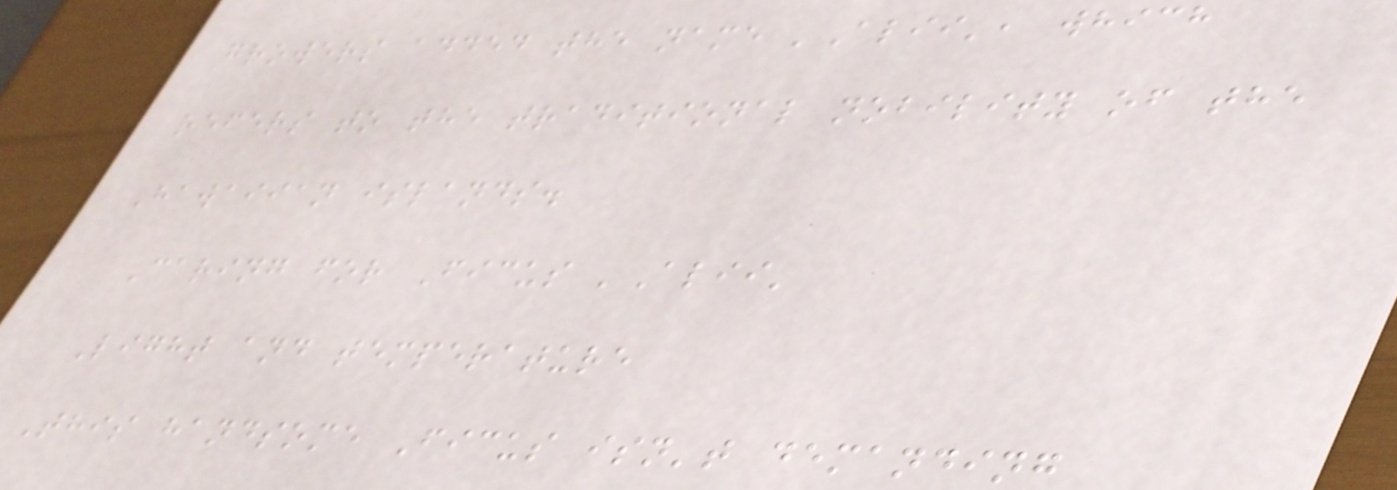growers added the name 'Alii', which
refers to the traditional nobility of the
Hawaiian islands.
Caring for Ficus 'Alii'
Light and temperature
This handsome Ficus isn't demanding
